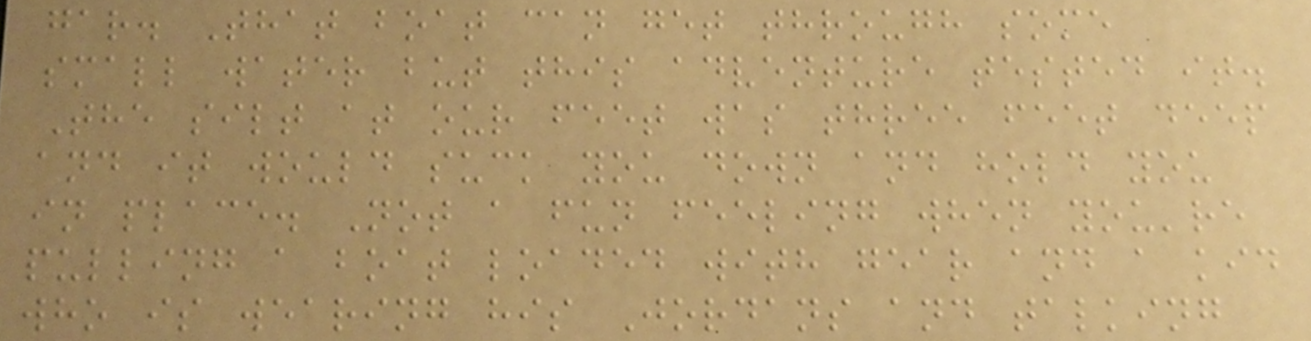gar. That boat can get through some
small water but this adventure tested it.
The silt at our feet was three feet deep
and it would suck you down and hold you
in place. Not a fun feeling when you're
pulling a boat loaded with gear and a kid
who is wearing his Jordans and talking
